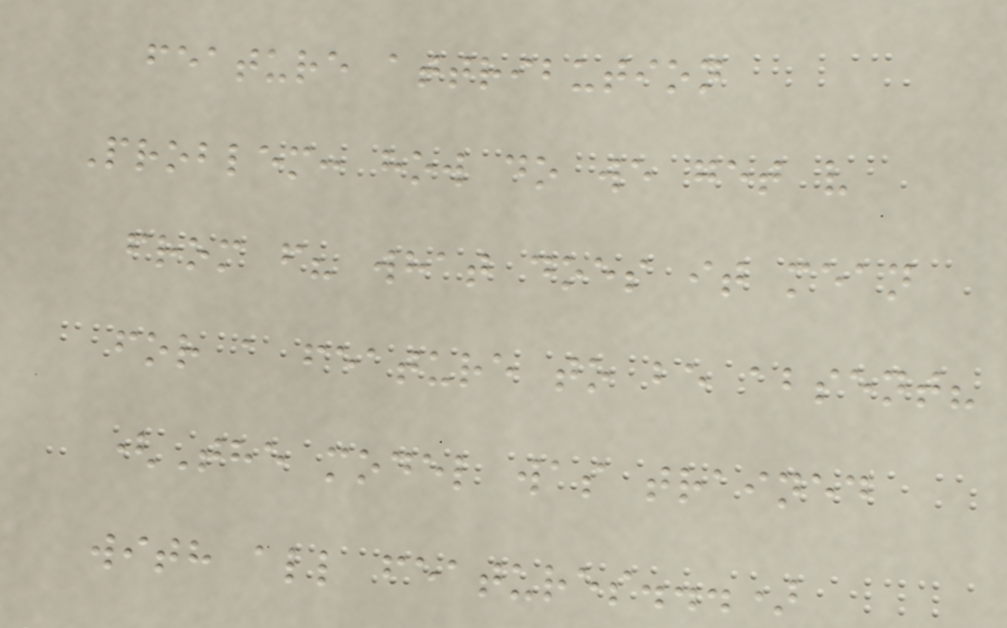feature attribution
Problem: how do we get v
from f? what does it mean
for a feature to be absent?
(The model was trained
with all features...)
